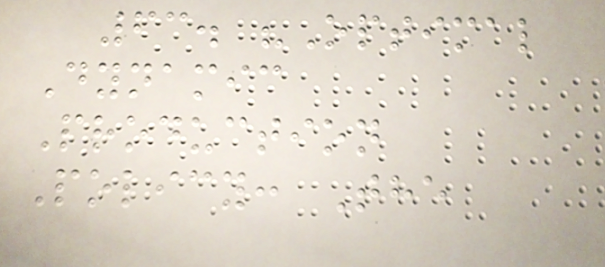63. "Optimal
Dynamic
Production
Policy: The
